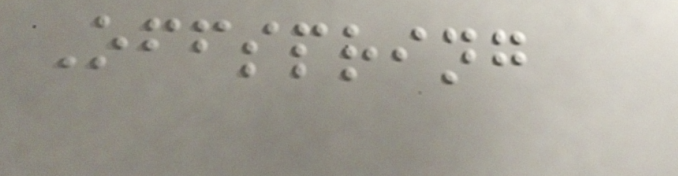Offspring
